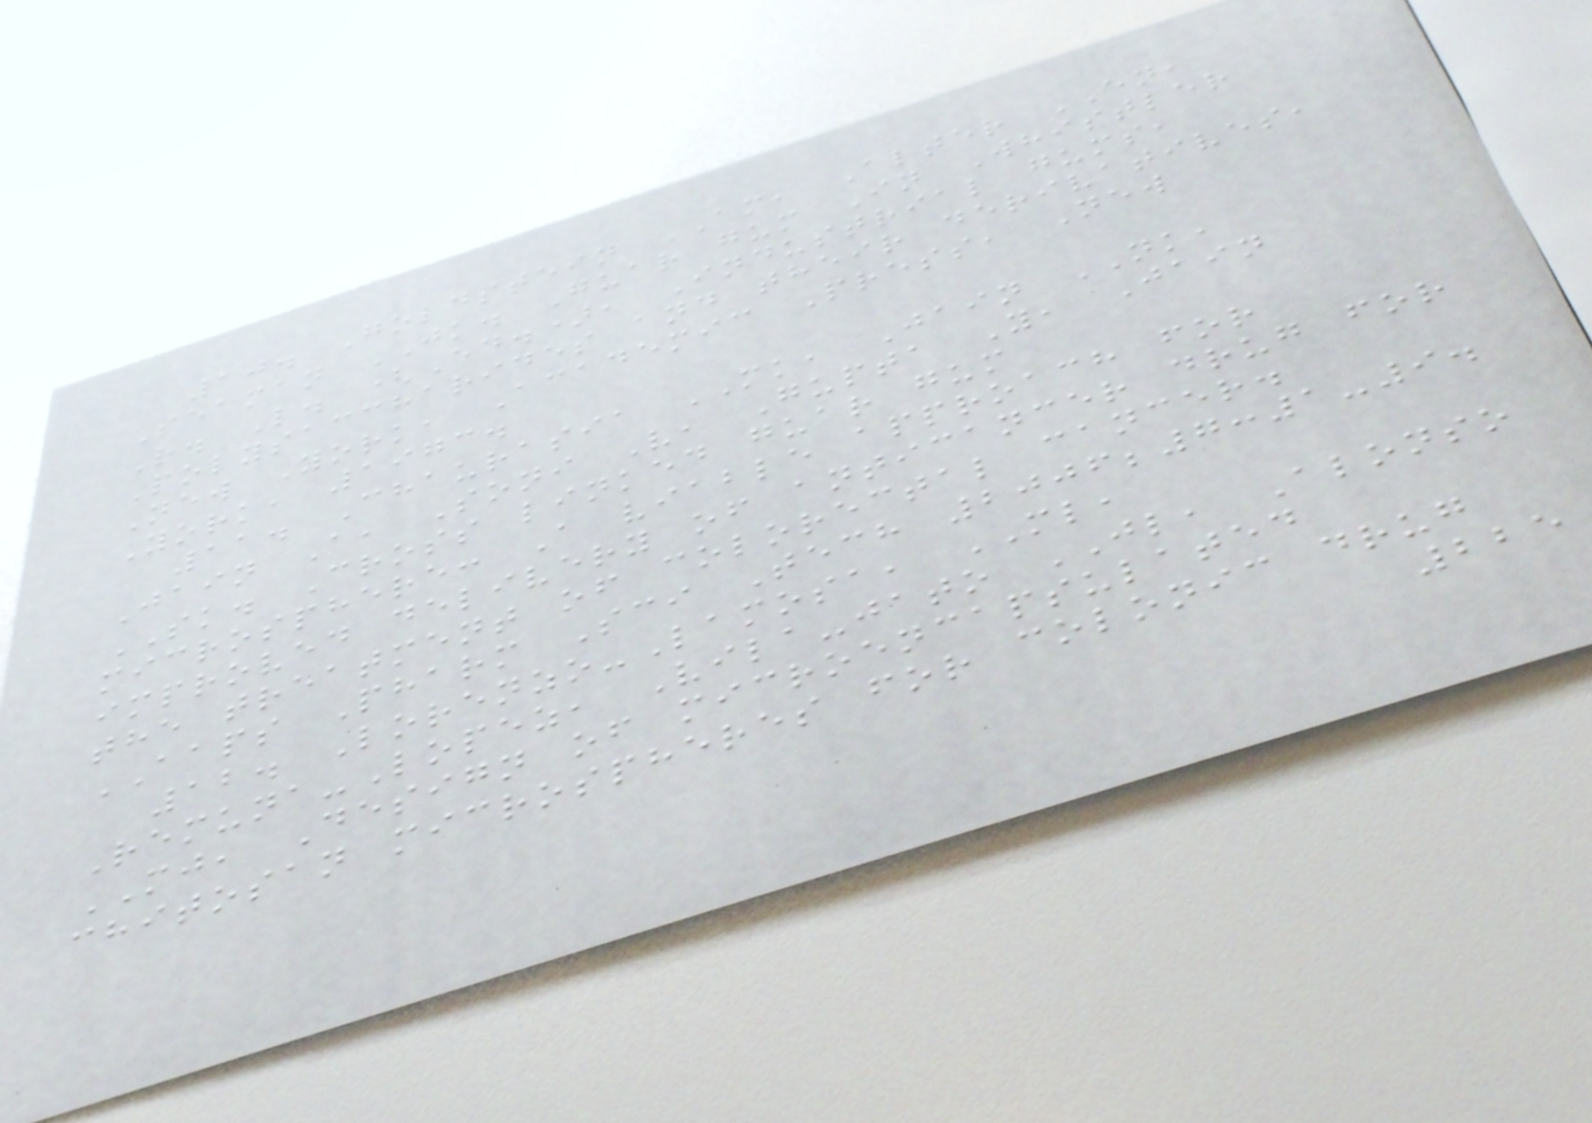10. Goldstein AM, Alter EN,
Seaman JK. Guar gum In Whistler
R. L. (Ed.), Industrial gums,
Polysaccharides and their derivatives,
New York, Academic Press, New
York, 1973.
11. Chaurasia MK, Jain NK,
Jain A, Soni V, Gupta Y, Jain
SK. Cross linked guar gum
microsphere: A viable approach for
improved delivery of anticancer drug for
the treatment of colorectal cancer.
AAPS Pharm Sci Tech 2006;7:1-9.
12. Lorenzo-Lamosa, ML,
Remuna-Lopez, Vila-jato JL, Alonso
MJ, Design of microencapsulated
chitosan microspheres for colonic drug
225
